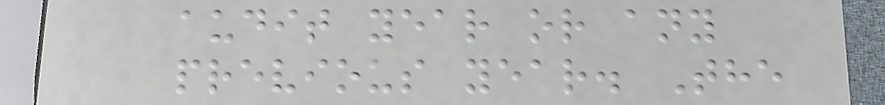audit year or any
previous year. The
